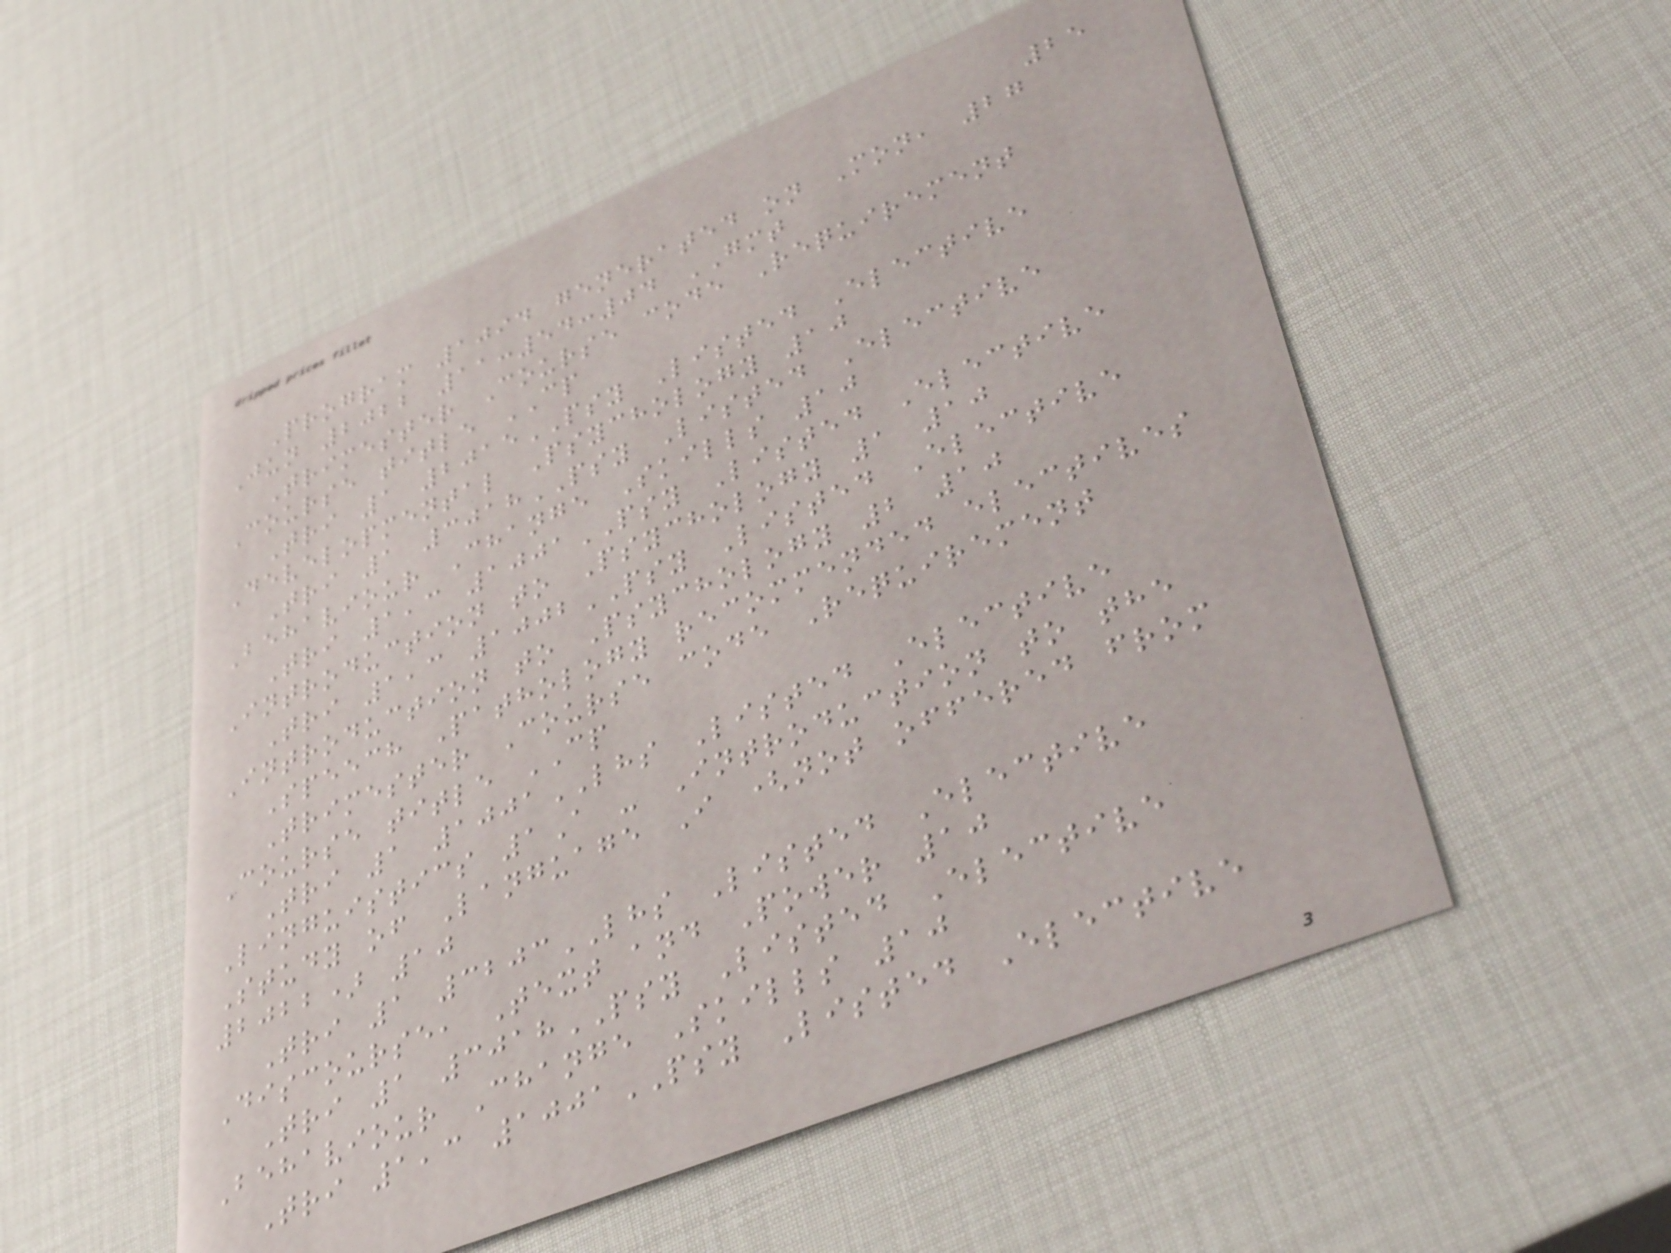25
Program 1094 generated on Mon, 27
Jun 2022 11:54:04 GMT
Trimester Course code Requirement
Course title CP
Tri 1 2015PSY Listed Elective
Developmental Psychology 10
Tri 1 3018PSY Listed Elective
Behaviour Change Skills 10
Tri 1,3 1001PSY Listed Elective
Introduction to Psychology 1 10
Tri 1,3 1002PSY Listed Elective
Introduction to Psychology 2 10
Speech Pathology recommended electives
Trimester Course code Requirement
Course title CP
Tri 1 1001LHS Listed Elective
Linguistics 1A - Introduction to the
Study of Language I (not offered from
2022) 10
Tri 1 3203LHS Listed Elective
Discourse, Text and Power 10
Tri 1 3018PSY Listed Elective
Behaviour Change Skills 10
Tri 1,3 1001PSY Listed Elective
